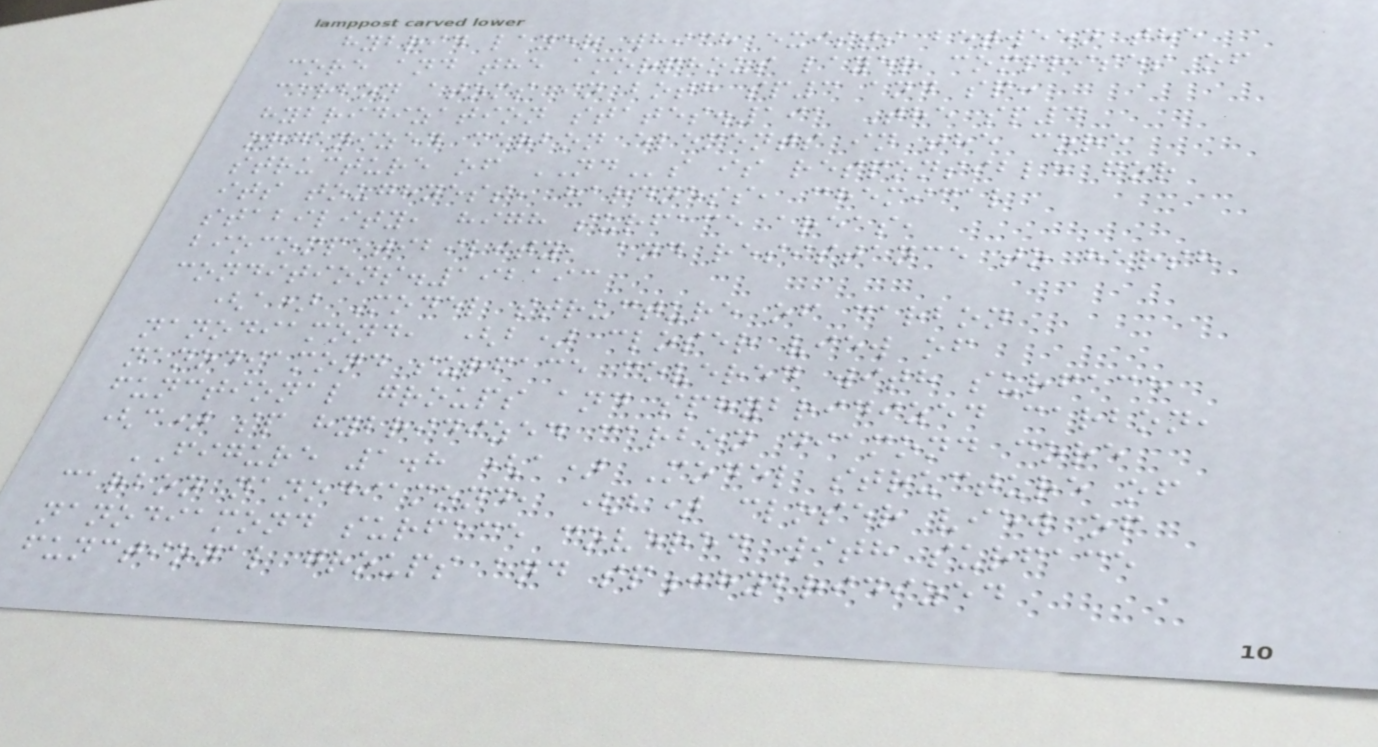hybrid layer which exists between the
core and the amorphous layer comprises of
carbon atoms in both sp3 and sp:
hybridization states.191 The sp3
organized carbon elements in the core
structure of NDs is responsible for
its toughness, hardness, chemical
stability, high surface areas,
biocompatibility, and resistance to harsh
conditions.192193
(a) Model structure of carbon
nanodiamond, (b) closer view of
nanodiamond surface covered with surface
functional groups and sphybridized carbon,
(c) sp hybridized carbon diamond core
FIGURE 1.8 (a) Model structure of
carbon nanodiamond, (b) closer view of
nanodiamond surface covered with surface
functional groups and sp:hybridized
